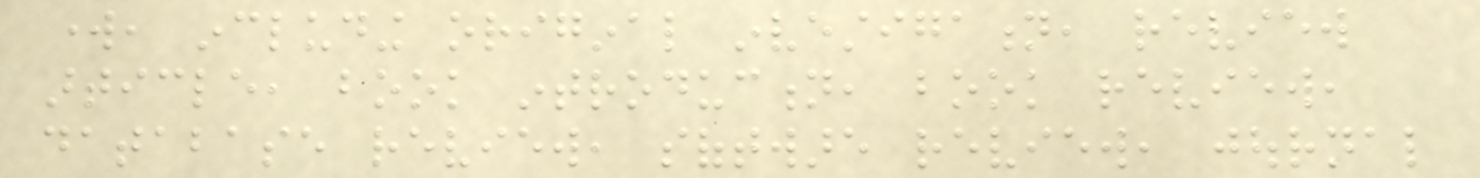work, including original investigation, review
article, book introduction, book review,
database review, software review, journal
